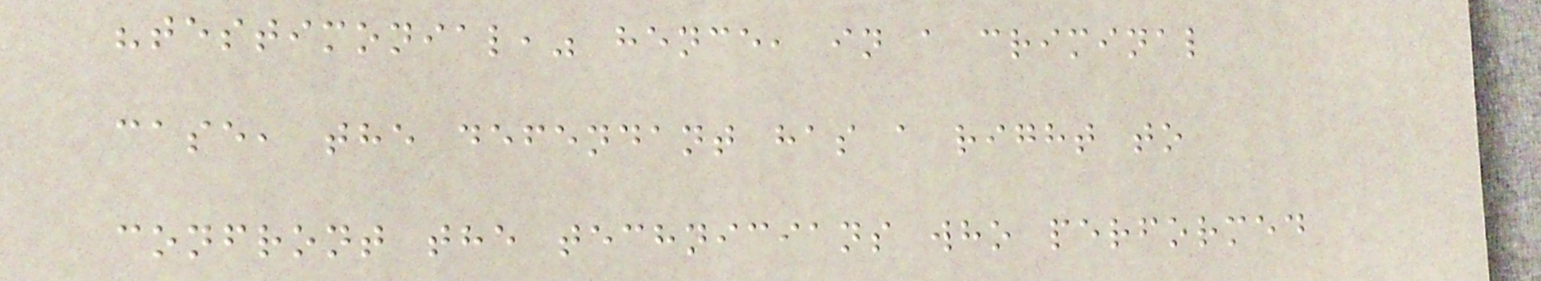"testimonial," hence, in a criminal
case, the defendant has a right to
confront the technicians who performed
